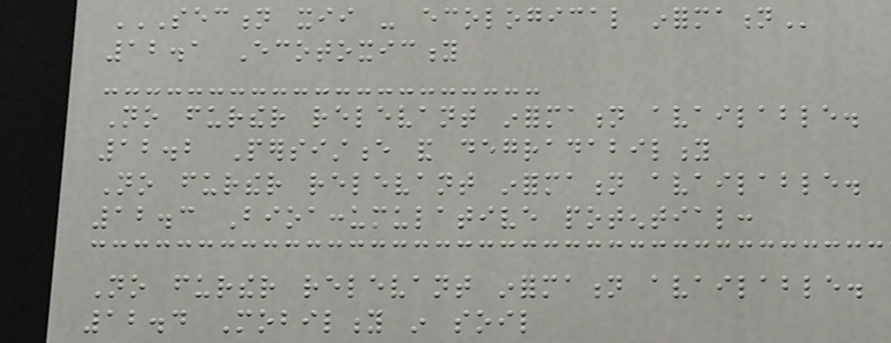SECTION XII - ECOLOGICAL INFORMATION
12.1 Ecotoxicity
No further relevant information available.
12.2 Persistence and degradability
No further relevant information available.
12.3 Bioaccumulative potential:
No further relevant information available.
12.4 Mobility in soil
